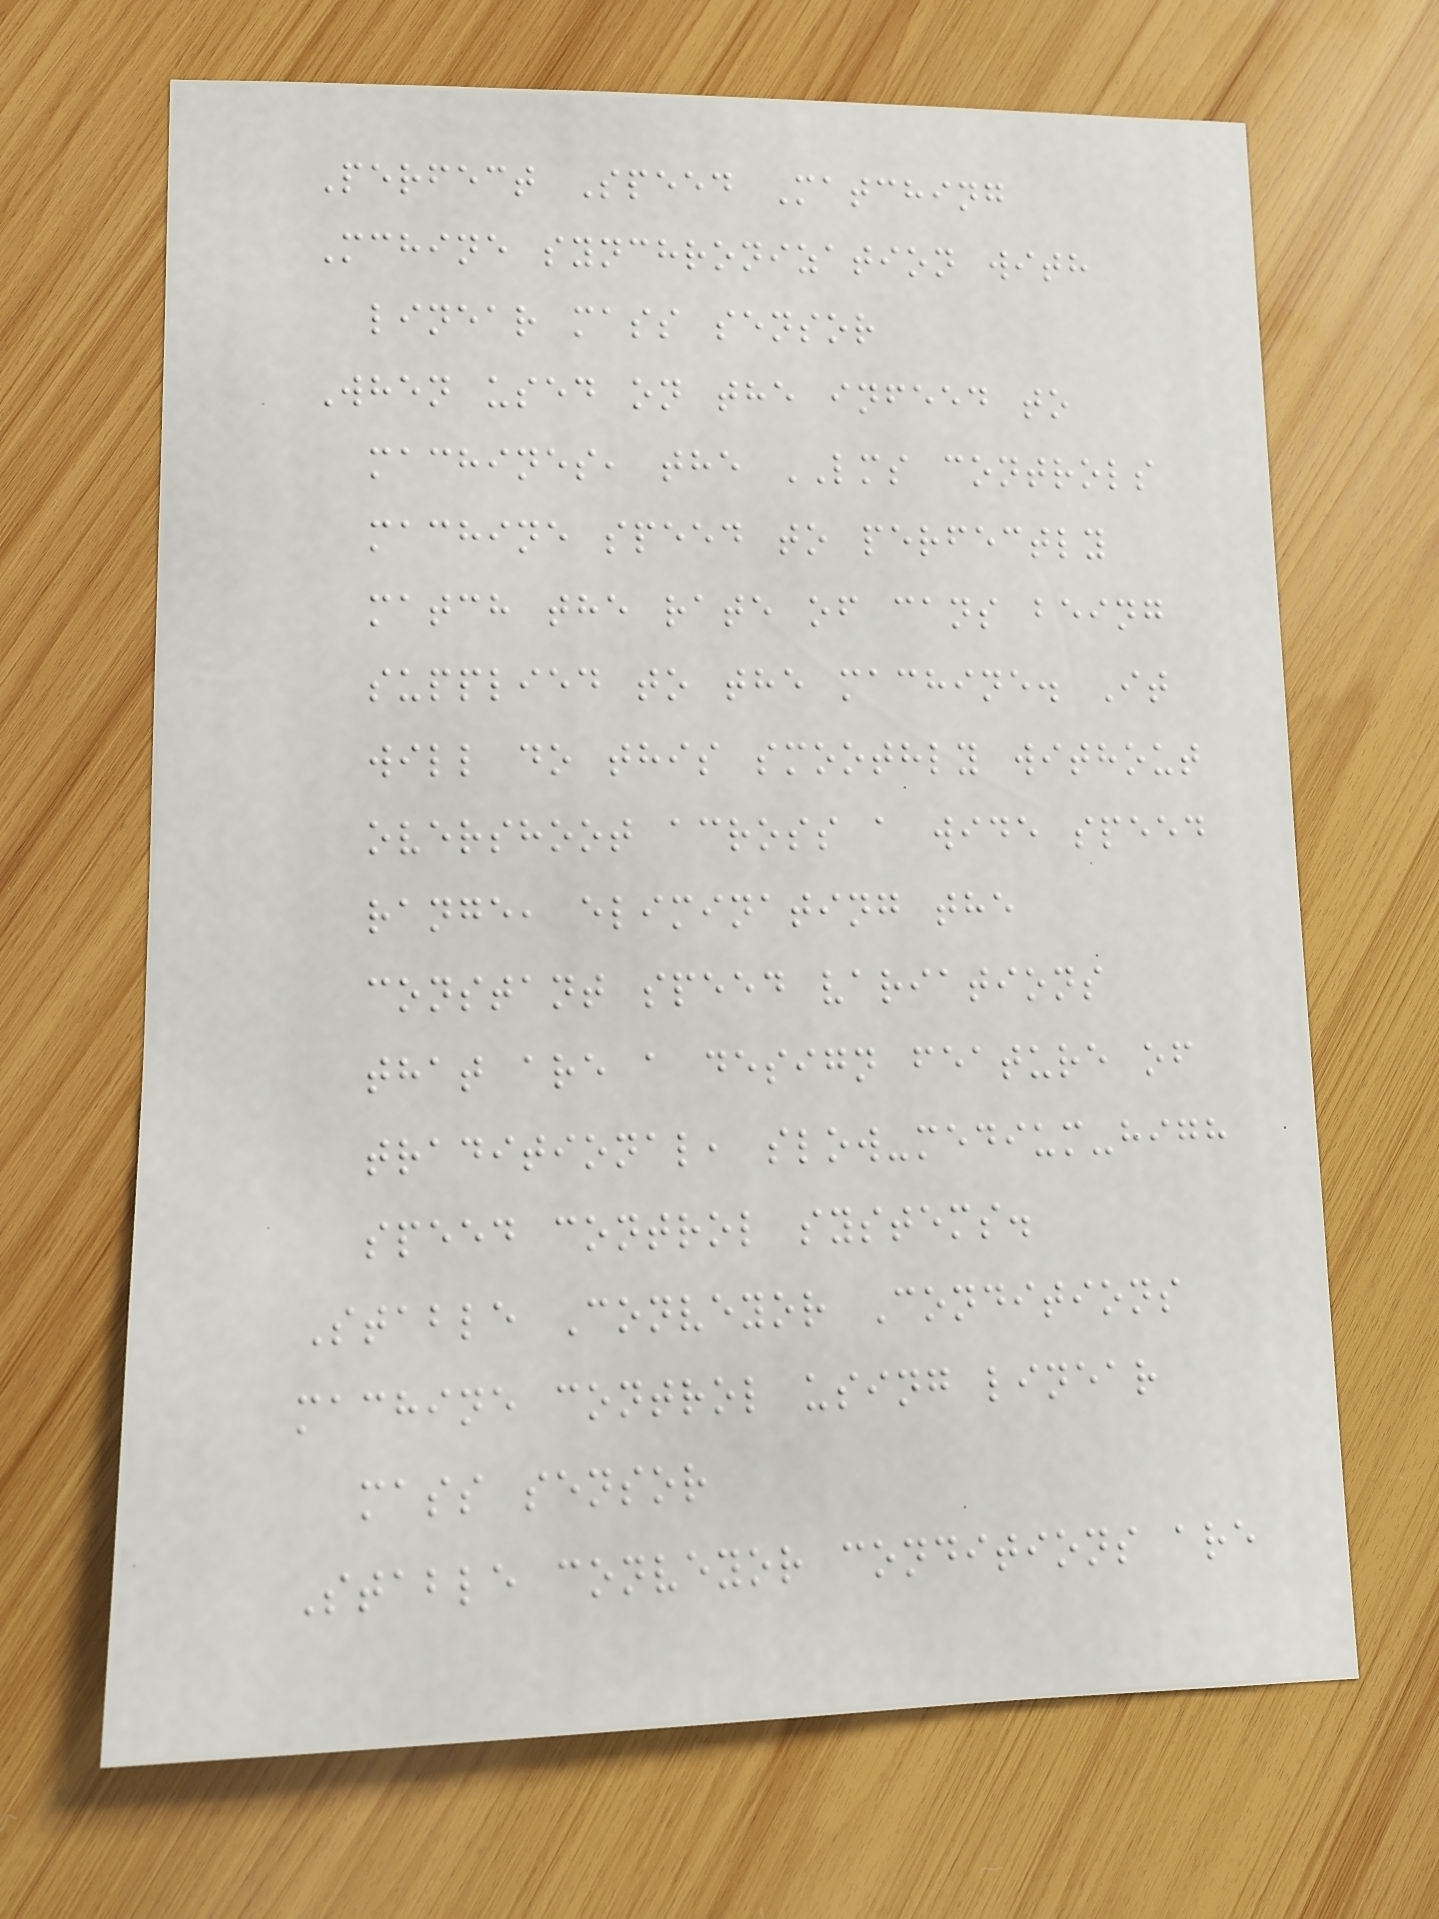Perfect Speed Matching
Mchine synchronization with
linear mass sensor
When used on the infeed to
machines, the LMS controls
machine speed to perfectly
match the rate of cans being
supplied to the machine. It
will do this smoothly without
overshoot across a wide speed
range, eliminating the
constant speed variations
that are a design feature of
traditional, slow-medium-high
speed control systems.
Stable Conveyor Conditions
machine control using linear
mass sensor
Stable conveyor conditions are
